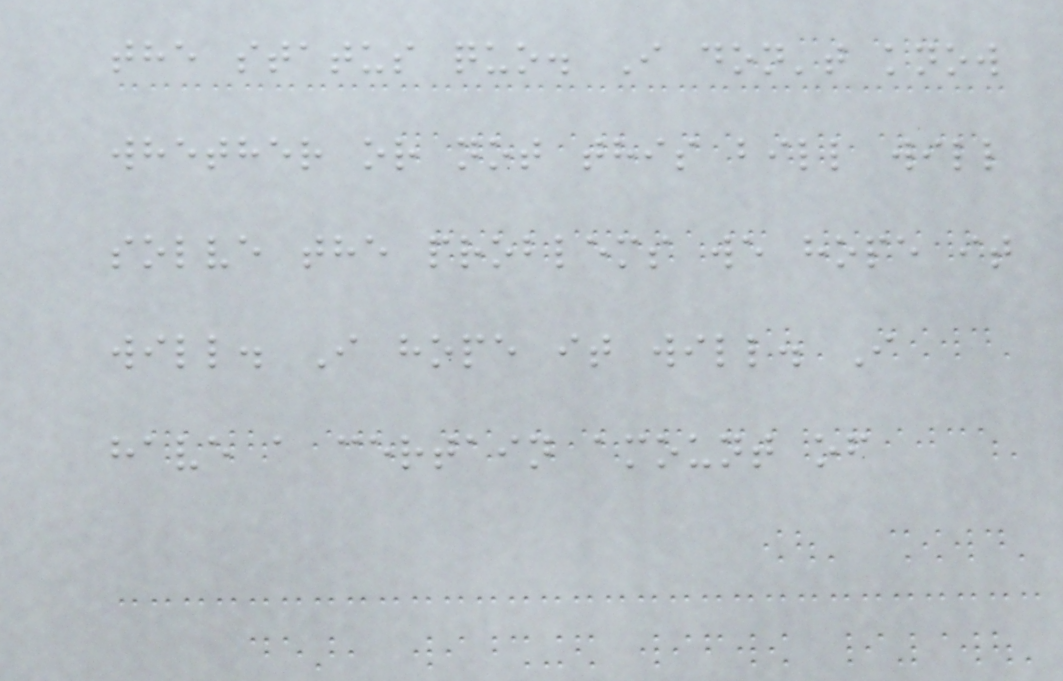the status quo. I don't know
whether or not this bill will
solve the problems we hope it
will. I hope it will. I
have a certain amount of
